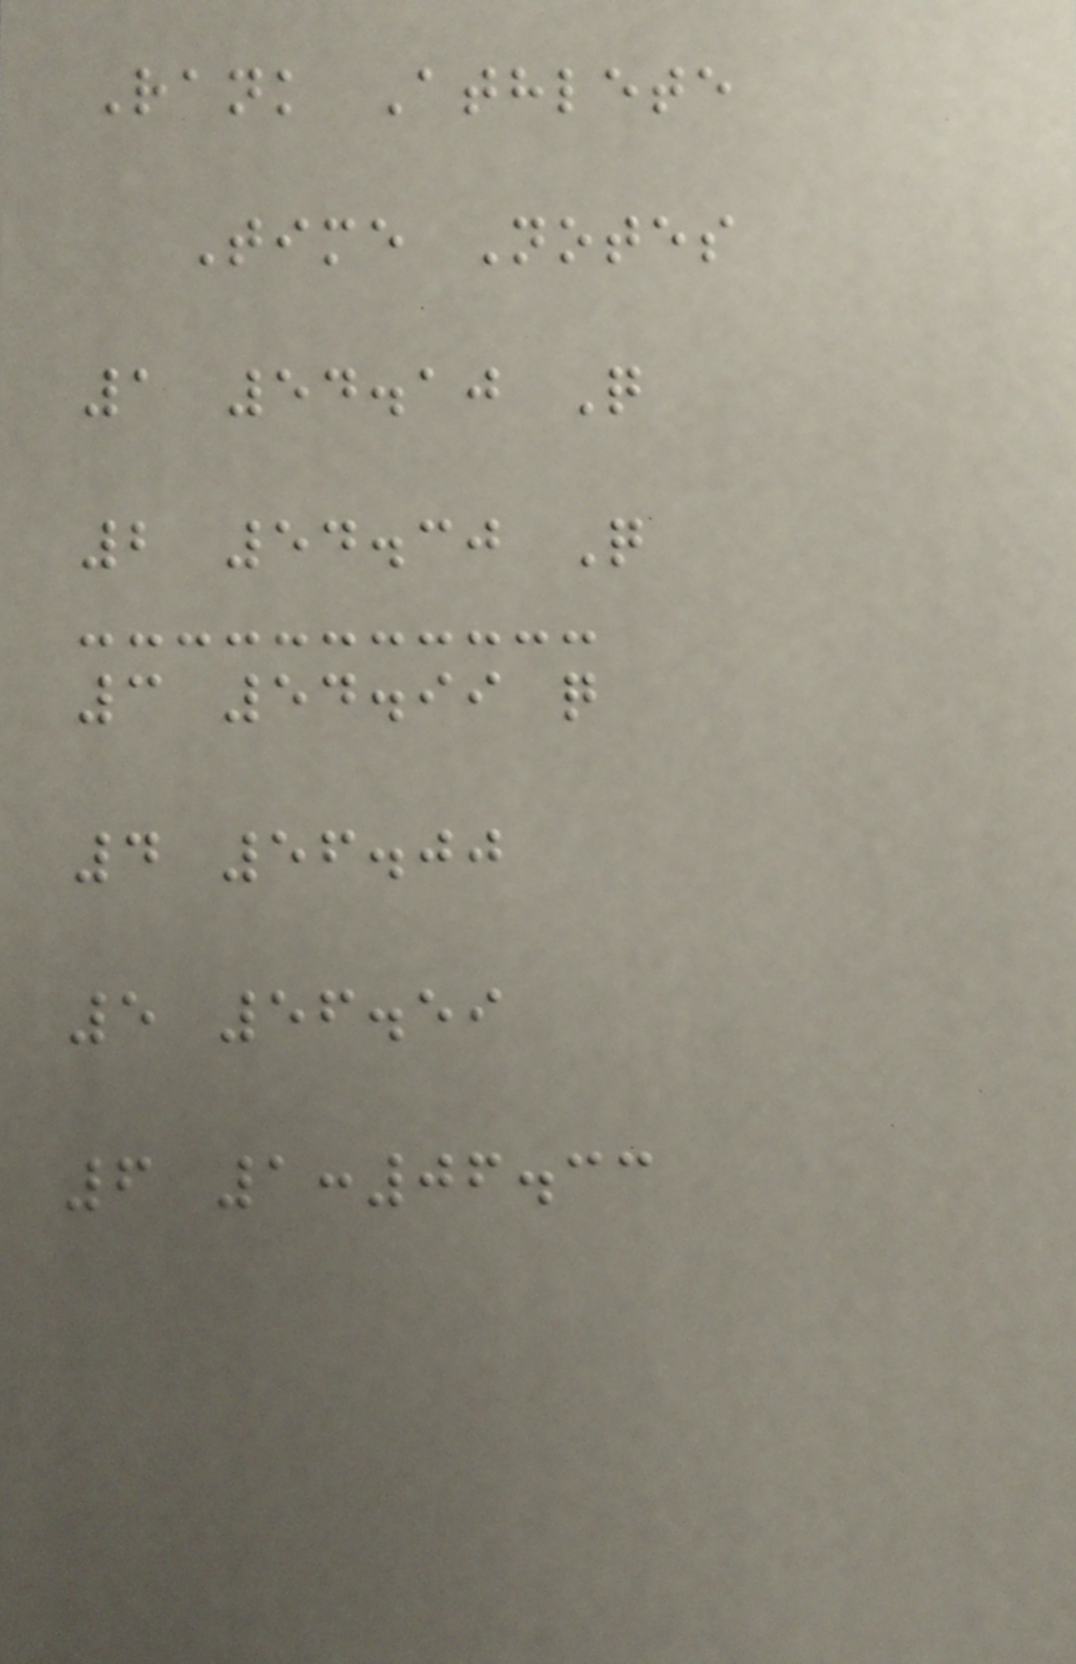Rank Athlete
Time Notes
1 54.10 Q
2 54.30 Q
3 54.99 q
4 56.00
5 56.59
6 1:06.33
